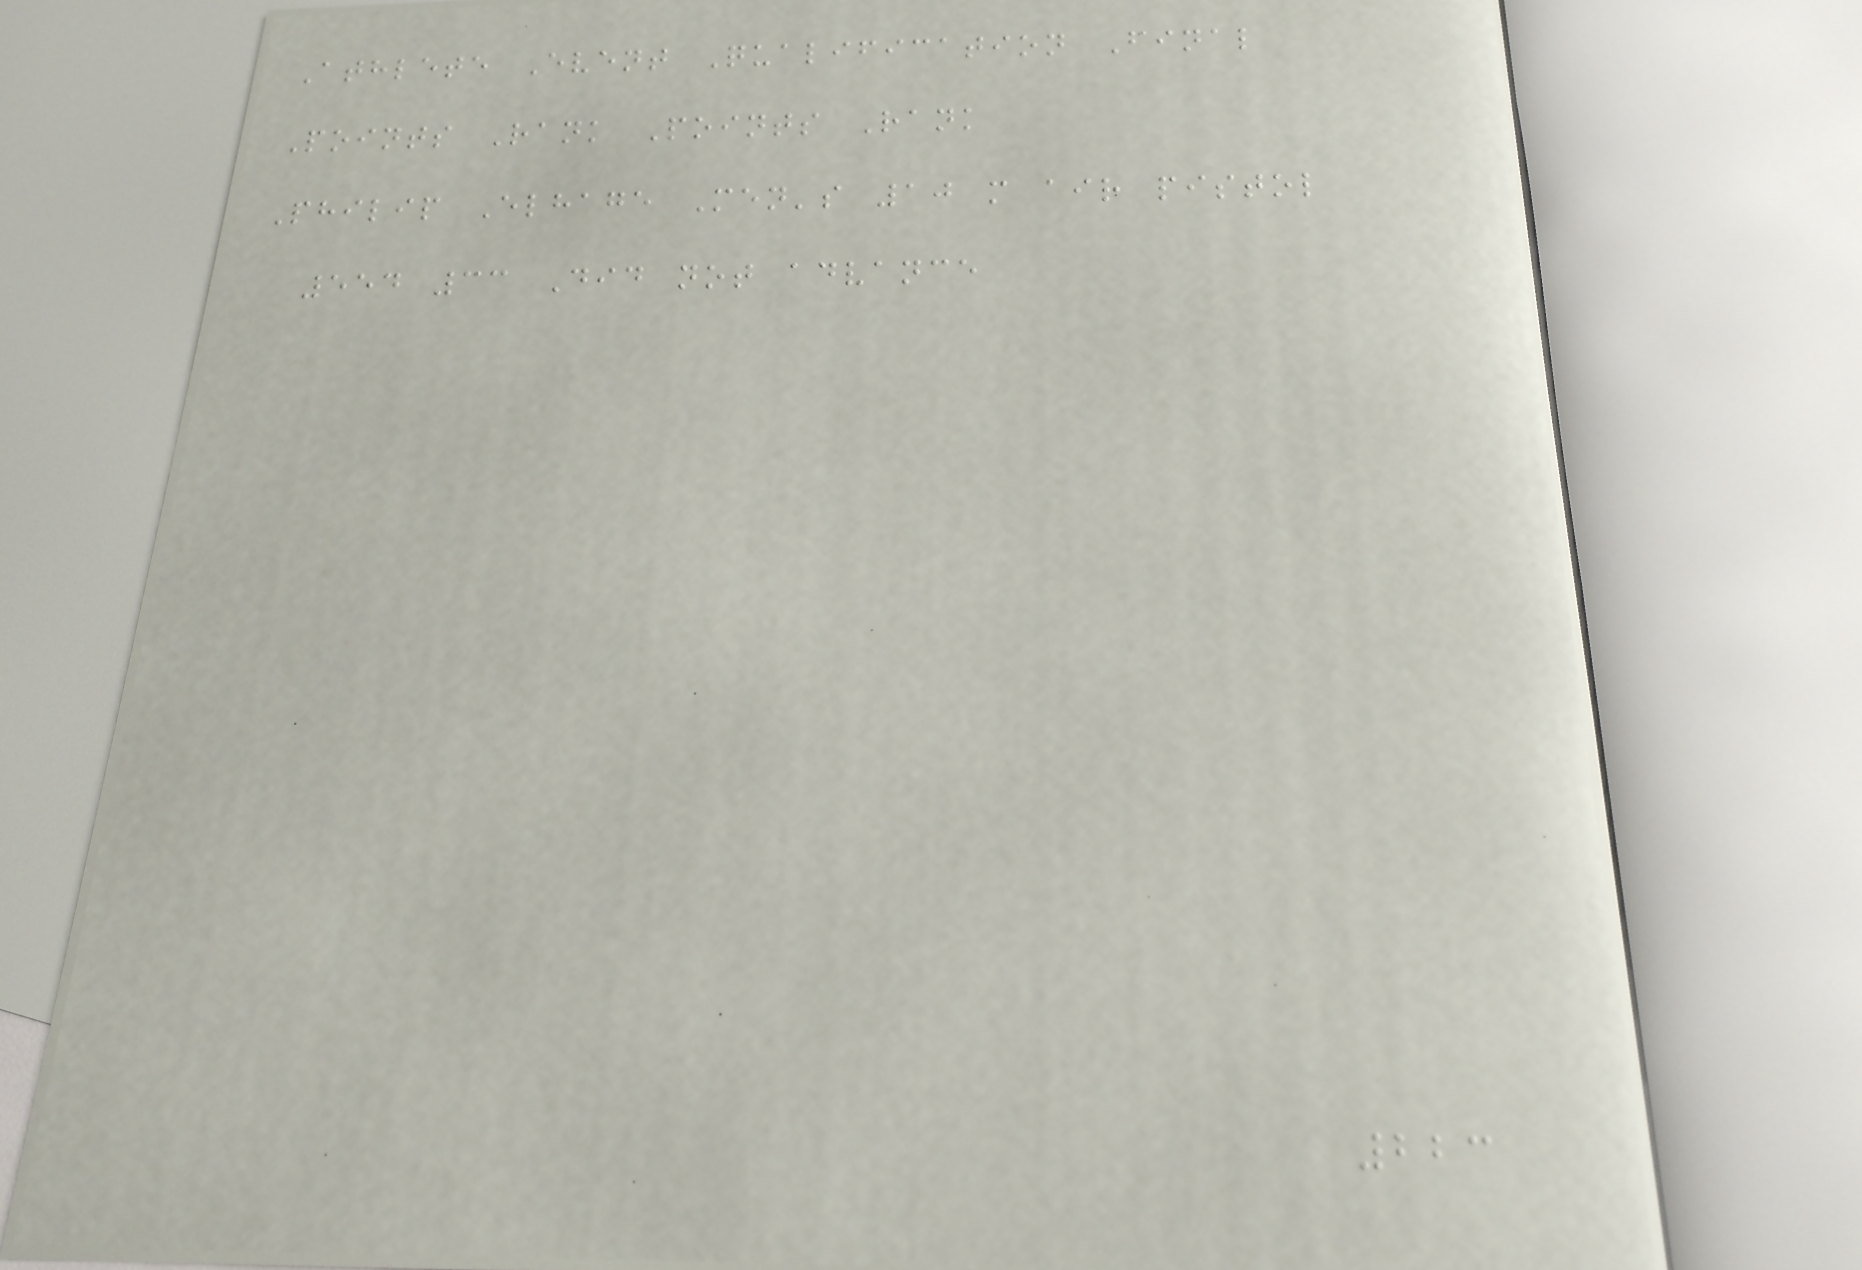Athlete Event Qualification Final
Points Rank Points Rank
Philip Elhage Men's 10 m air pistol
554 33 Did not advance
223
